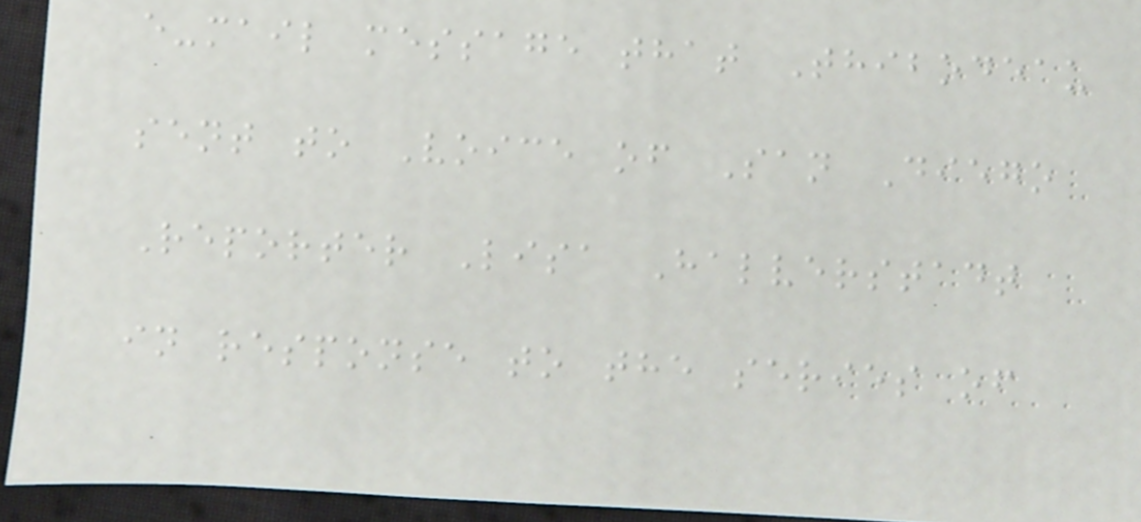e-mail message that Thibodeau
sent to Voice of San Diego
Reporter Lisa Halverstadt
in response to the series of
